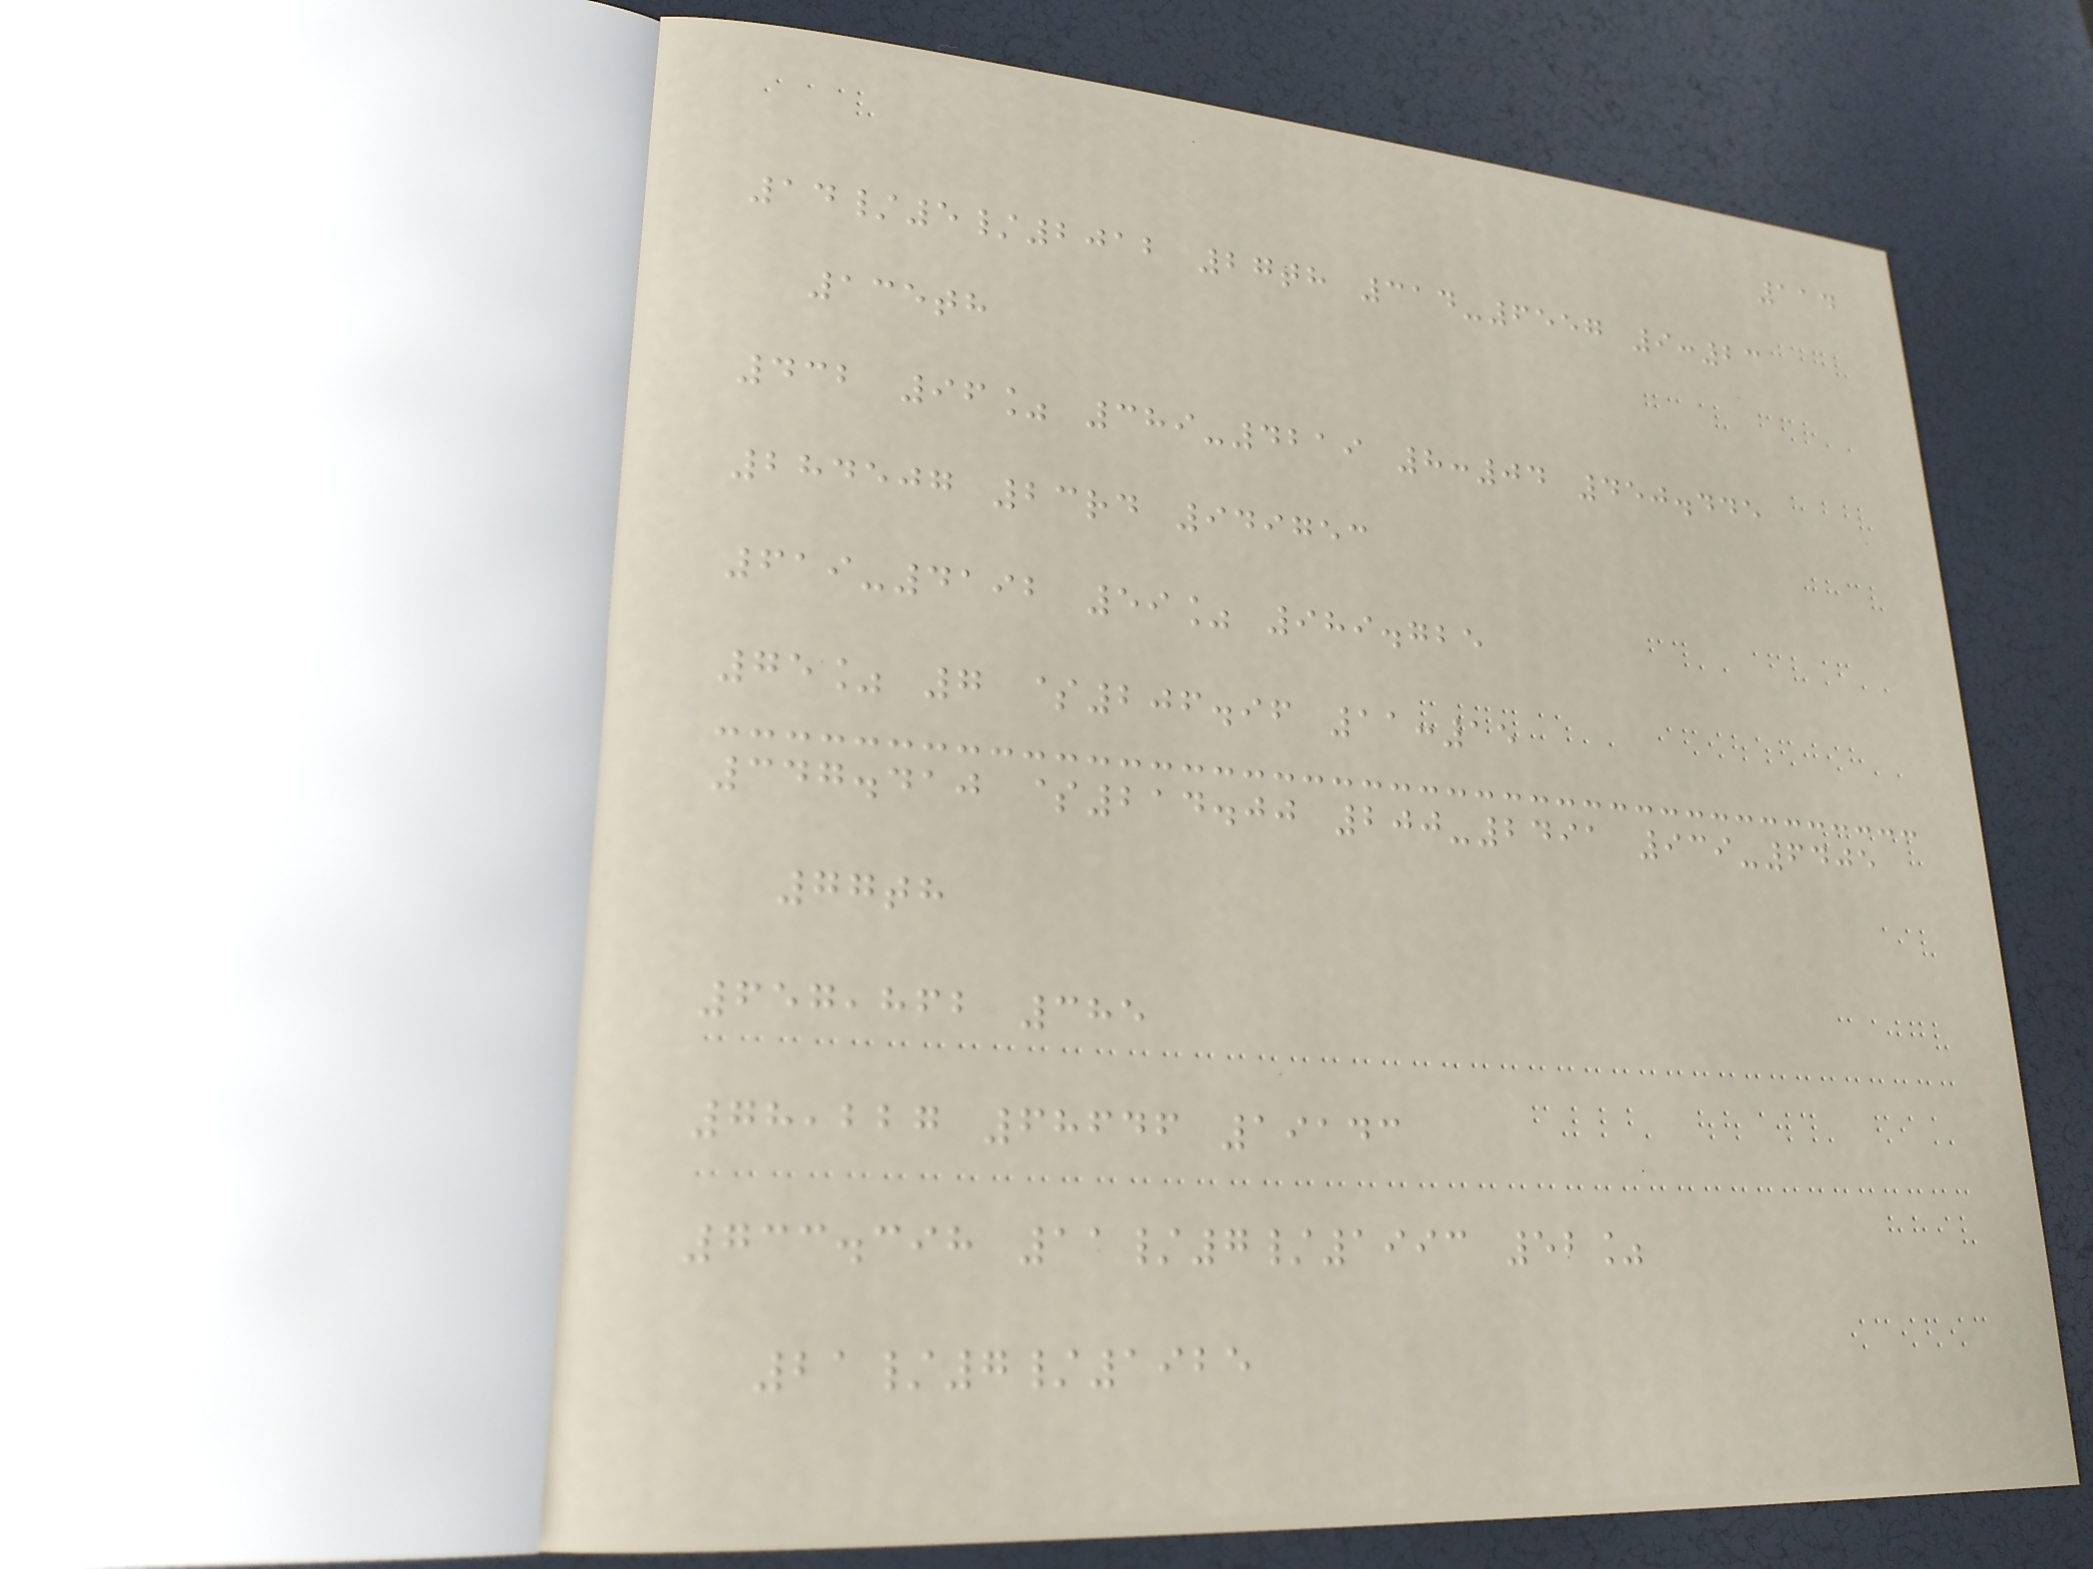114
14/5/2012 27th 314-6557 9:23
135th
432 96% 389-4219 8:04 450.445
284507 23rd 949753
619-4192 59% 989.725
75% 7 $206.96 11:15
347.410 $214.00 200-2491 939-6405
77th
657,862 385
78,227 68646 19143
733.398 11/7/1993 52%
21/7/1925
